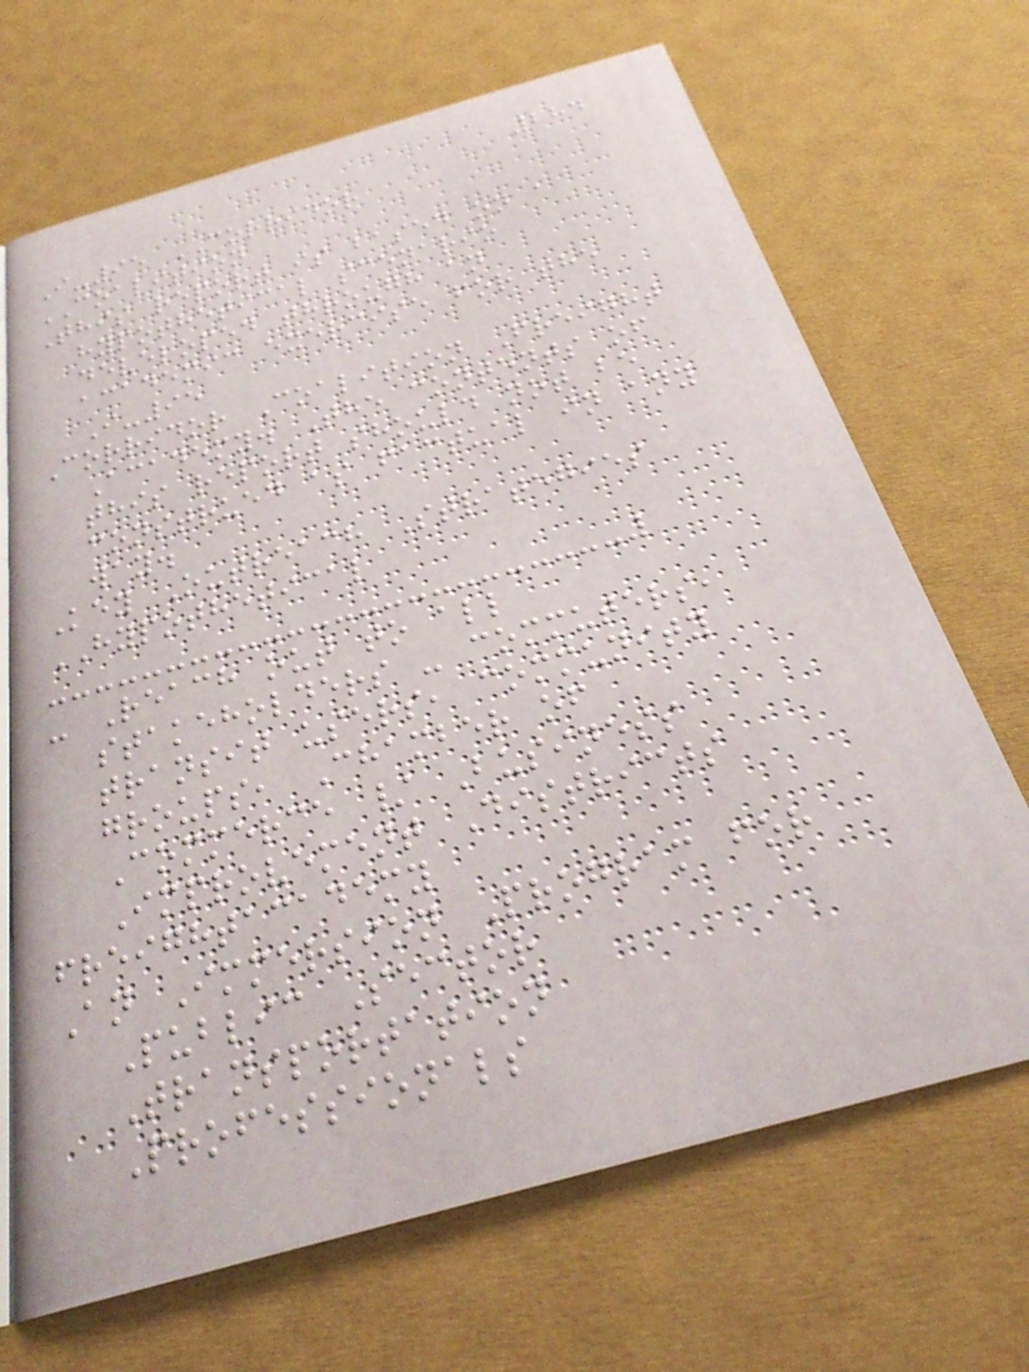284
I-95 CORRIDOR
COALITION
This report is based on a
hypothetical scenario
developed through an
academic exercise for the
I-95
Corridor Coalition Freight
Academy. The contents of
this report should not be
construed as factual in any
way.
Key Outreach Strategies
HYPOTHETICAL
- Reach out to all
stakeholders - commuters,
transit users, community
groups, Chamber of
Commerce / Business
Improvement Districts
freightacademy
An Immersion Program for
Public Sector
Transportation
Professionals
